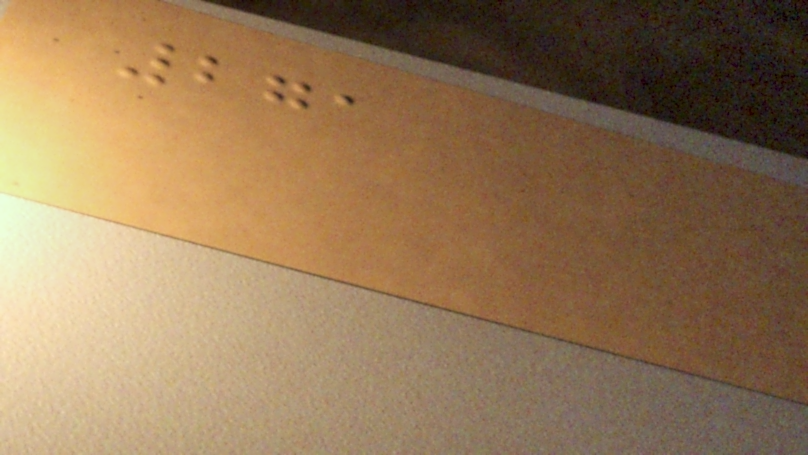271
